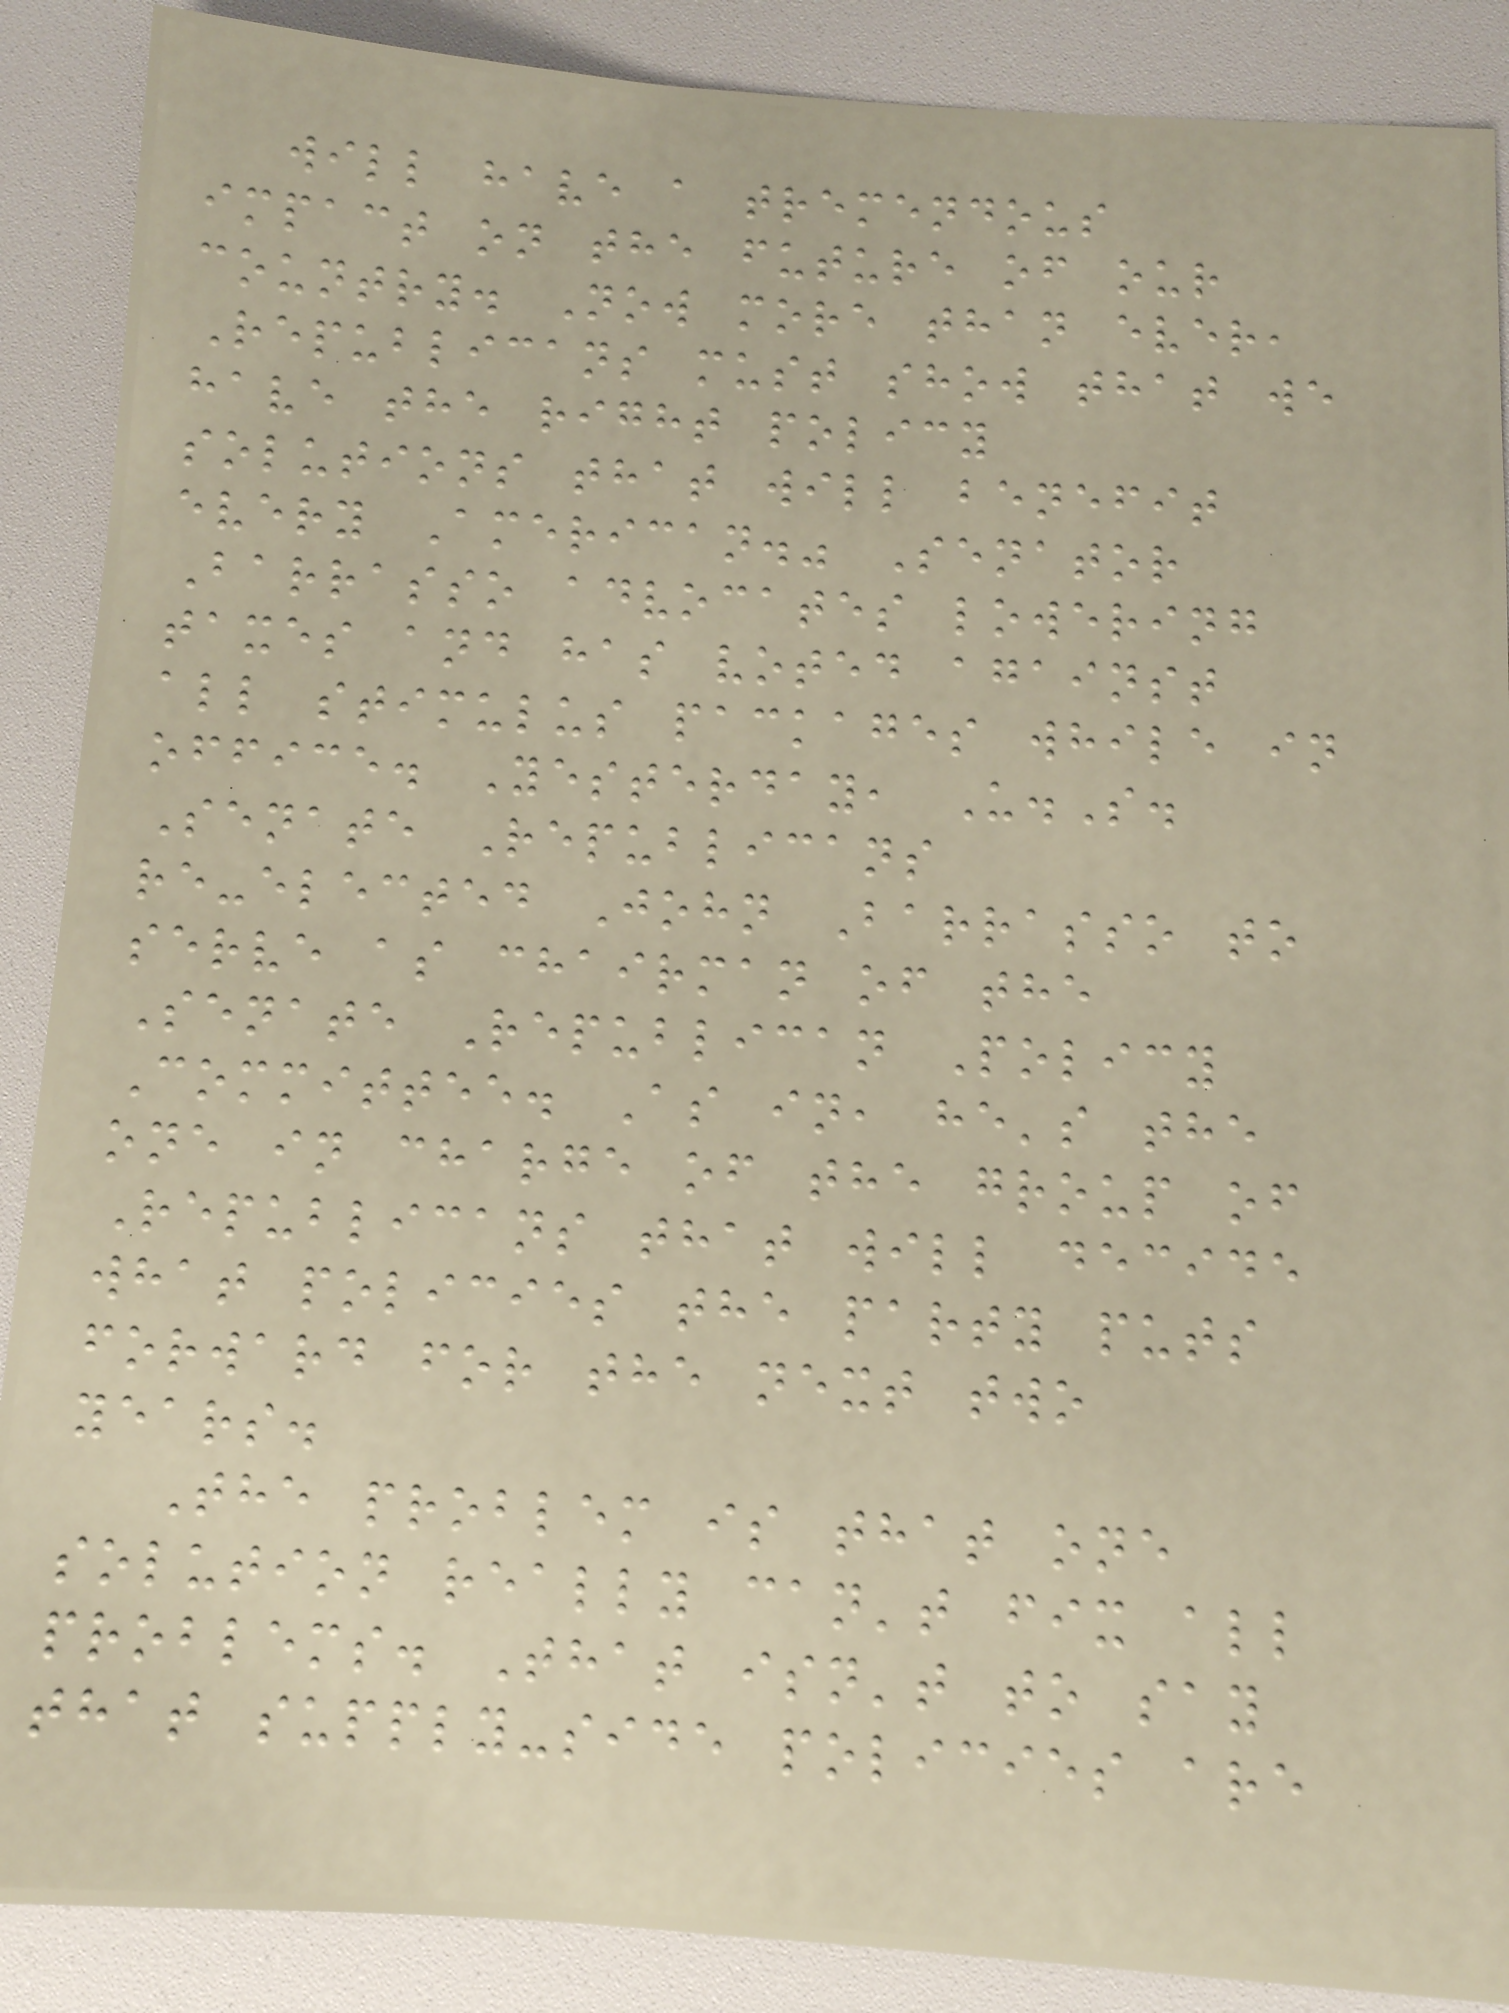will have a tremendous
impact on the future of our
country. Now more than ever,
Republicans must show that we
have the right policy
solutions that will benefit
every American." Senator
Barrasso advocates lowering
taxes and has voted against
all stimulus packages while in
office. Yesterday, U.S.
Senate Republicans
re-elected John Barrasso to
serve as chairman of the
Senate Republican Policy
Committee. As in, he's the
one in charge of the group of
Republicans that will decide
what policies the party puts
forward for the next two
years.
The problem is that one
solution really can't fix all
problems. That isn't to say
that supply-side policies are
